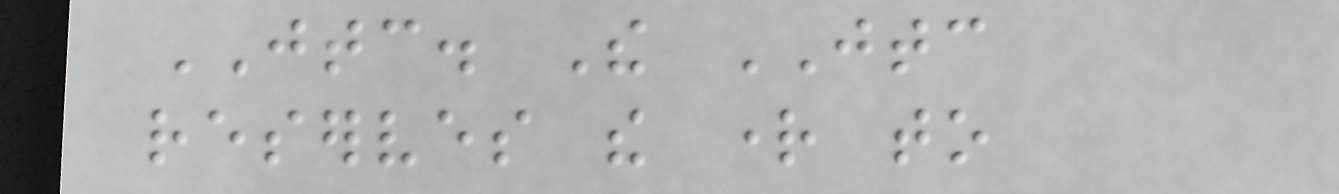JTC. The JTC
reserves the right to
